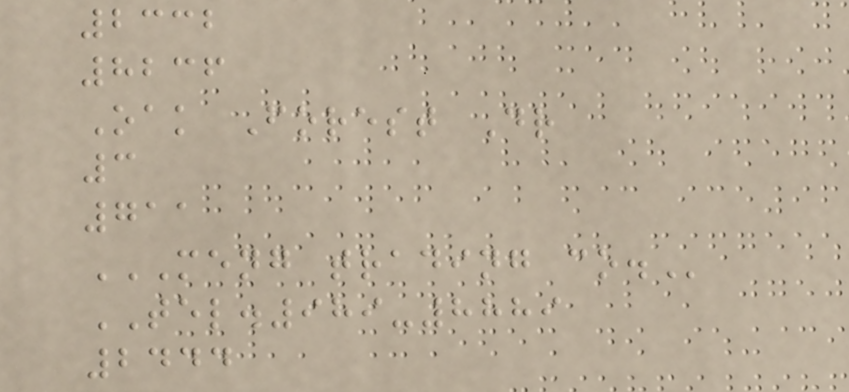2332
8236
Oak Forest Dr
3
711
MENG TRADING CO.
TEL.989-8889
2444
